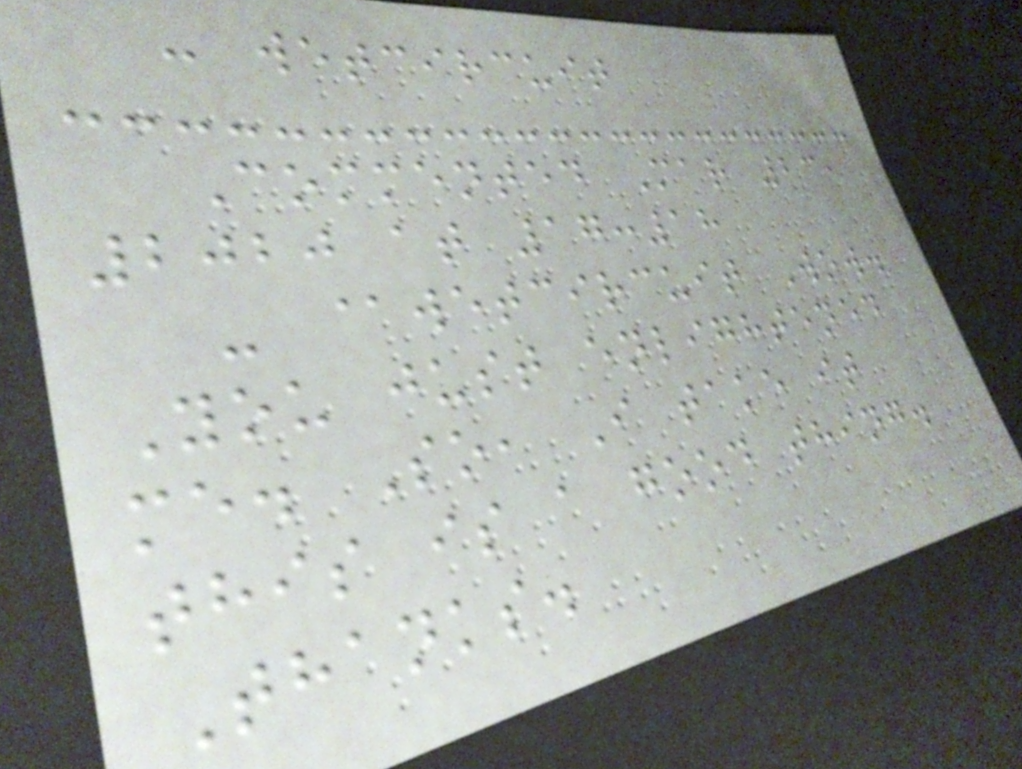- wetcircuit
Commented Mar 23,
2020 at 17:18
- @wetcircuit Wow.
You just enlightened
me. So, I take it
this is a good thing.
Thanks.
